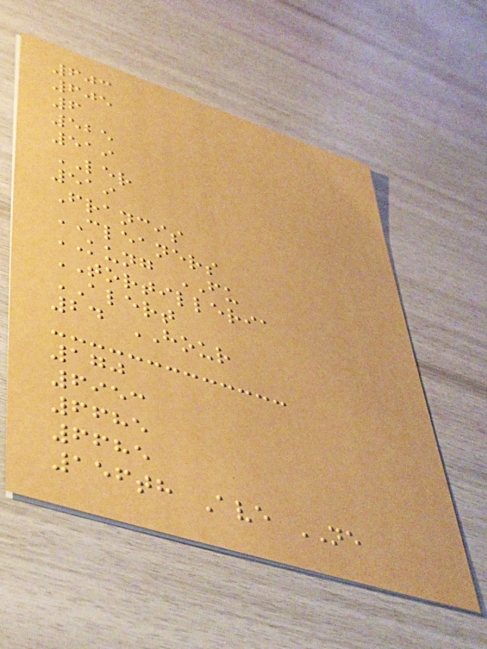603
605
6
525
519
LER
519
Francis
CLEANERS
KUNG FU
TORTILLERIA
ALERT
24 HOUR
170
6953
6685
6685
156th Ave NE
